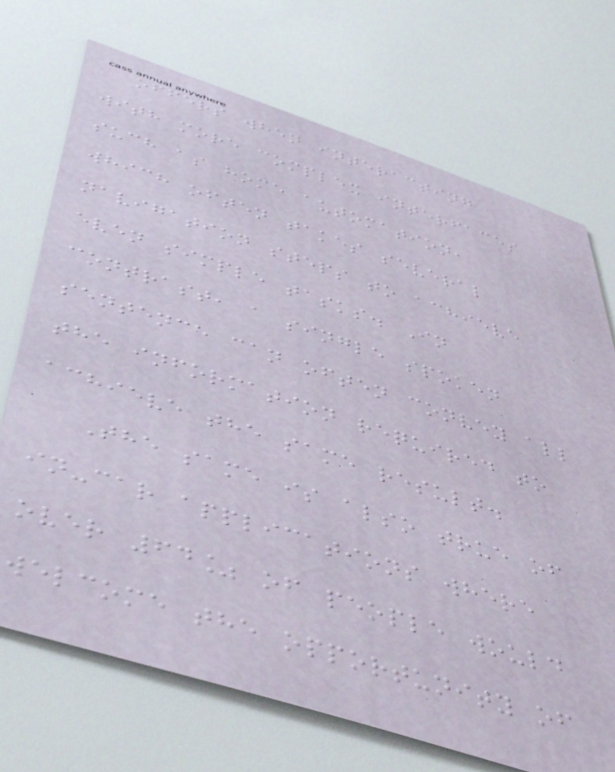offers when interacting
with more complex interfaces
such as home automation,
which often takes several
navigation steps to achieve
even simple tasks. In
contrast, a single spoken
sentence can often convey all
the information required to
achieve the same result.
The same is also true of
in-car applications where
over 64% of people would
welcome the opportunity of
